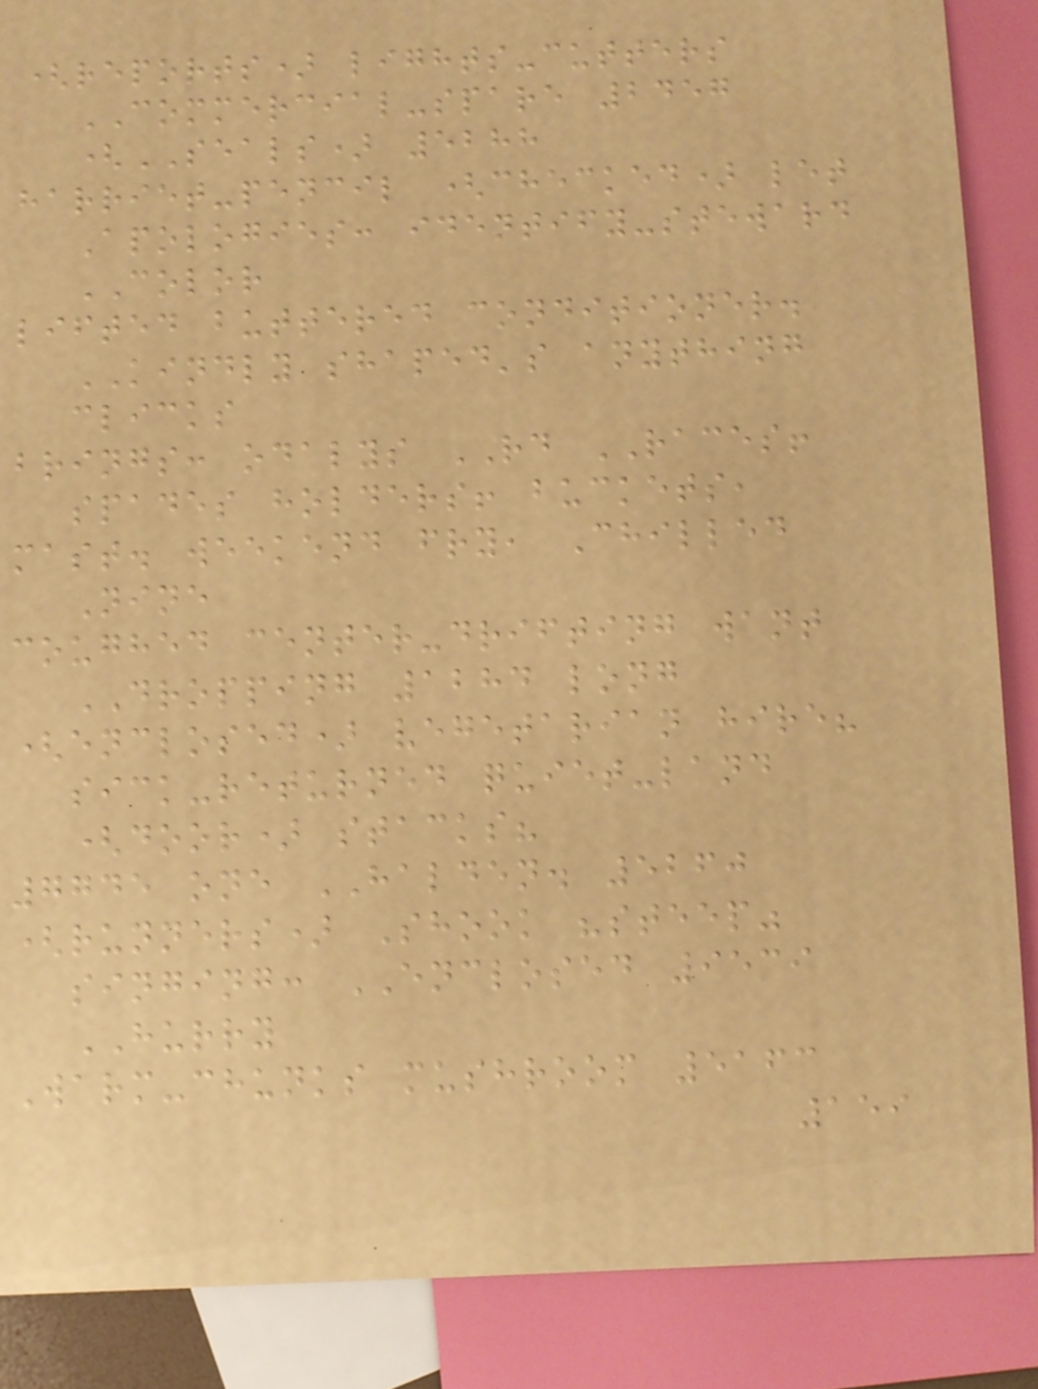(reports) lights-cutters
COMMERCIAL-spare 2457
(SEALS) 5288
harriet-pencil (checked) let
Apologies: identify-steward
COLOR
lifted buttered conditioner.
KINDLY shaped's anything
clicks
brings: odalys RD RACES!
spades holders! buckets,
mast. weekend fry, Chilled
Nine
coughed center-drifting want
DROPPING 1284 long
(enclosed) vegetarian hire?
sick-returned quiet-land
(door) stacks?
7745 one HALDEN. 5260
(runners) Shook "steep"
singing: ENCLOSED 9539
HURRY
Warm-chunks mushroom 5163
159
